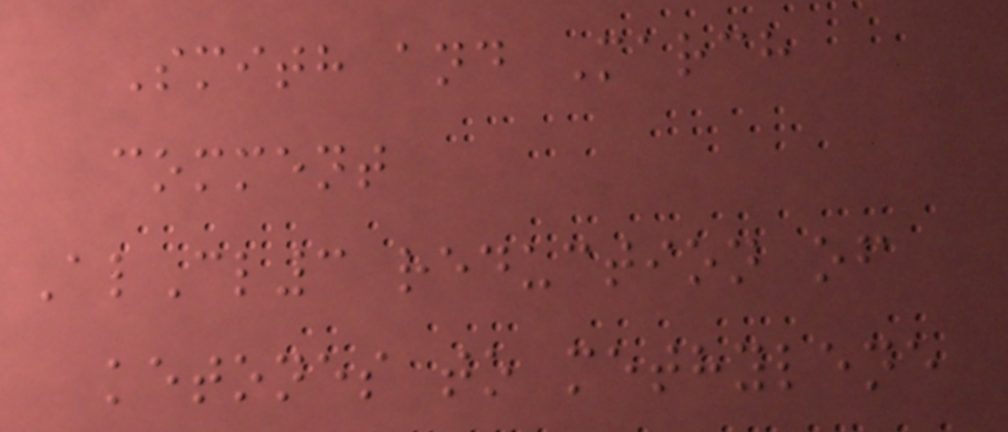Smith and March
comment
AlCl3 reduction of
ketones to methylene
